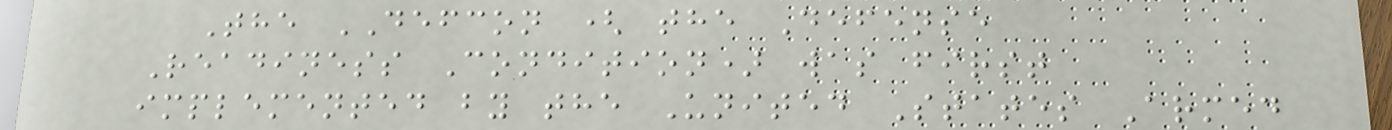The DEFCON ( the Defense
Readiness Condition) was first
implemented by the United States Armed
